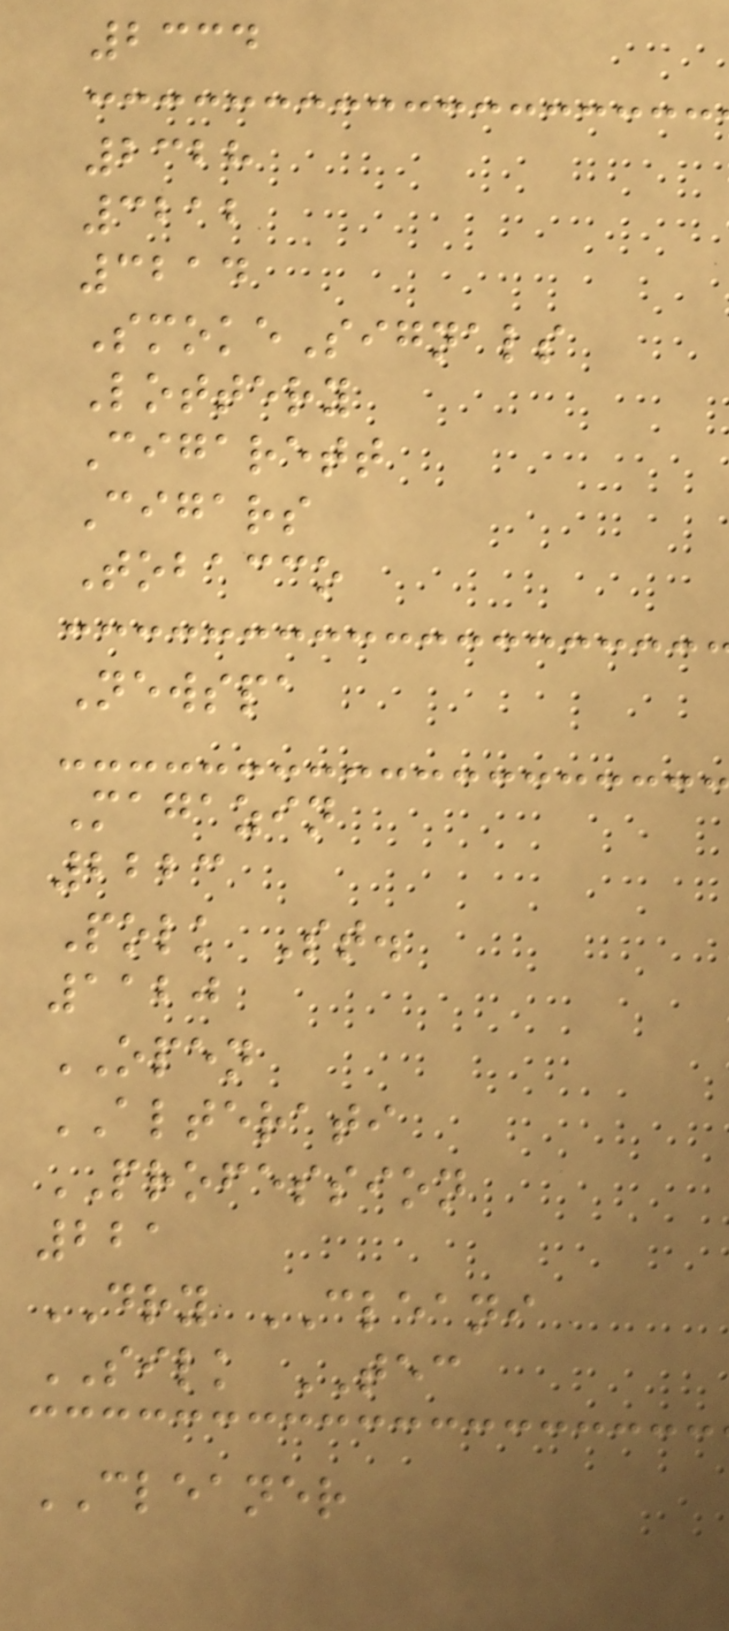2334
2328
3212
3214
SmokeSignals
Lottery
Cigarett
Cigars
Tobacco
Newspa
Magazin
2223
Polk St.
1120
OPEN
ALTERATI
PROFESSION
221
DRY CLEANI
SILK TEC
CLEANER
